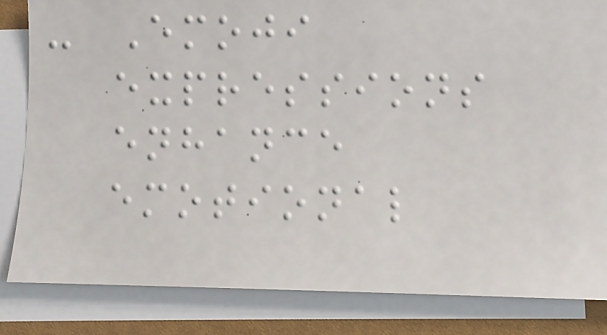- Emoji
expressions
enhance
emotional
